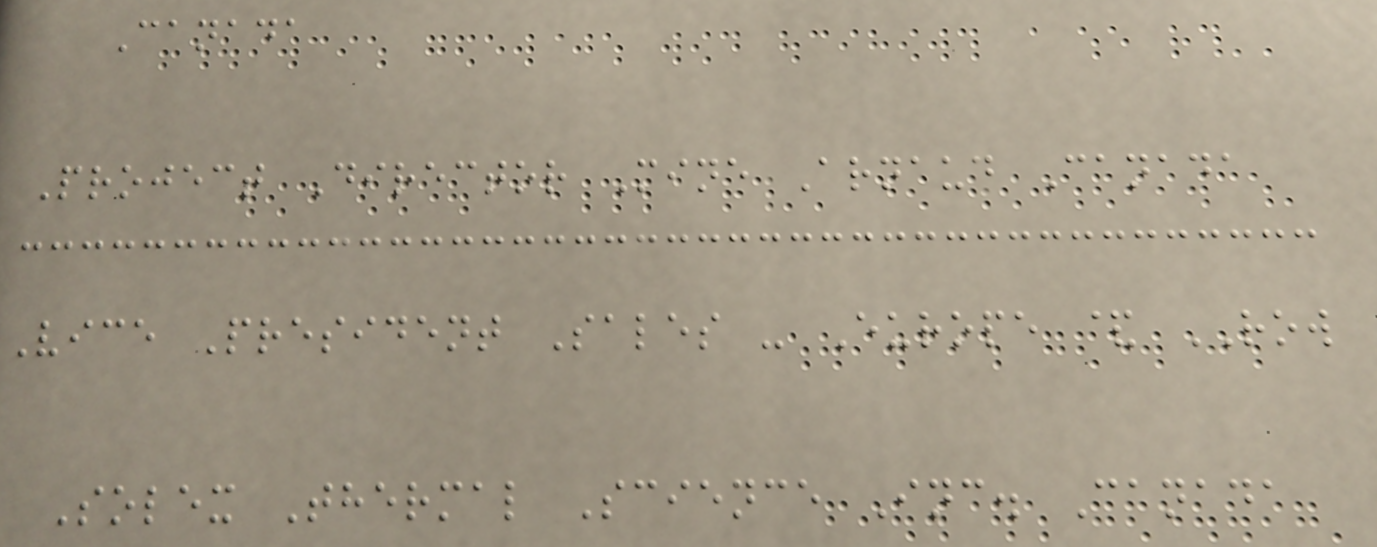Canada
Project Director Mine Arnaud Canada
Vice President Sales - Europe & ROW
Solex Thermal Science Inc. Canada
